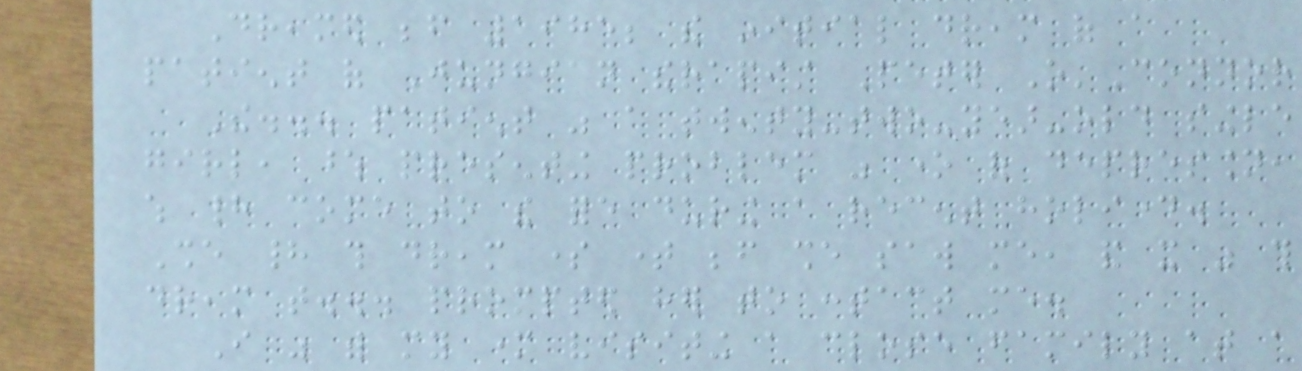Dreamed before 1985; the initial dream of a
patient of Jungian therapist Peter O'Connor
The... patient was a twenty-two-year-old single
girl, whose presenting problem was one of depression,
which had come to the fore during a recent holiday.
She had this dream some time before she saw me, and it was this
dream that... prompted her to contact me.
I was with my mother visiting a close family at a
